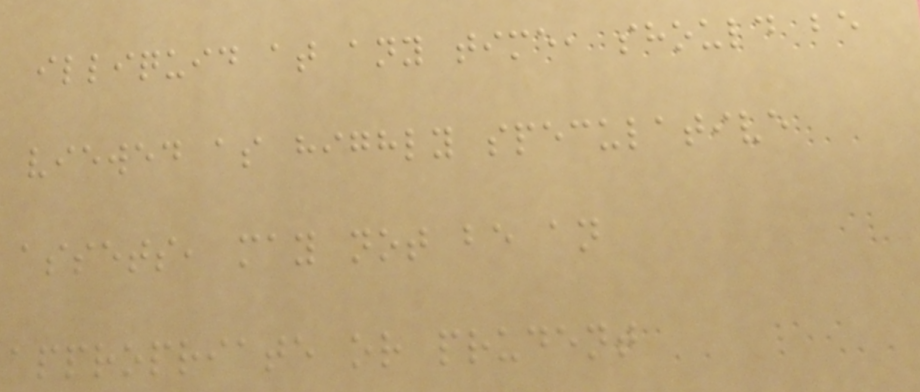illiquid at any time, should be
viewed as highly speculative
assets, may not be an
appropriate or prudent
